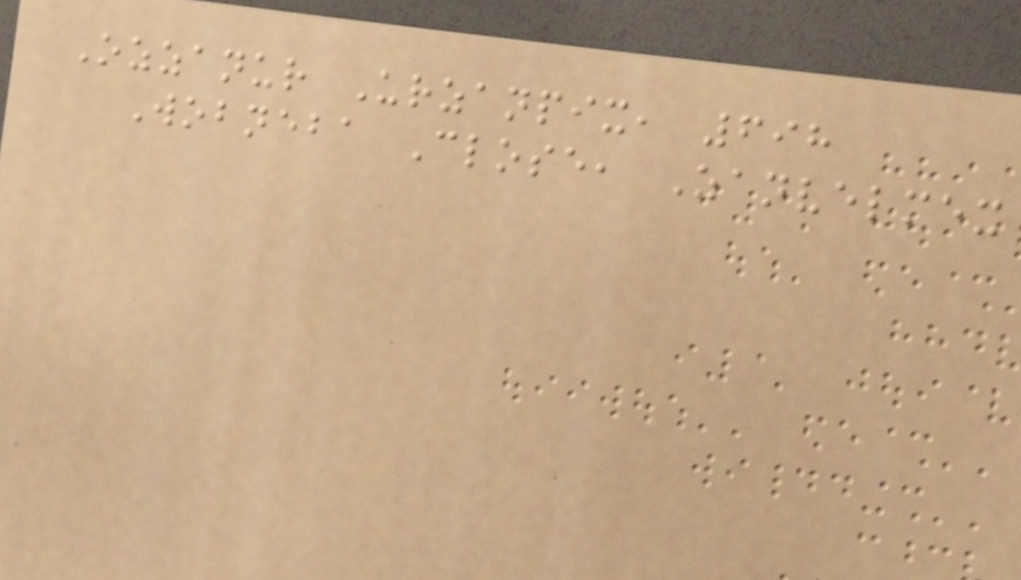Ozzanur Urzanpix, 698
Wobneba Close, Zanvelmex
